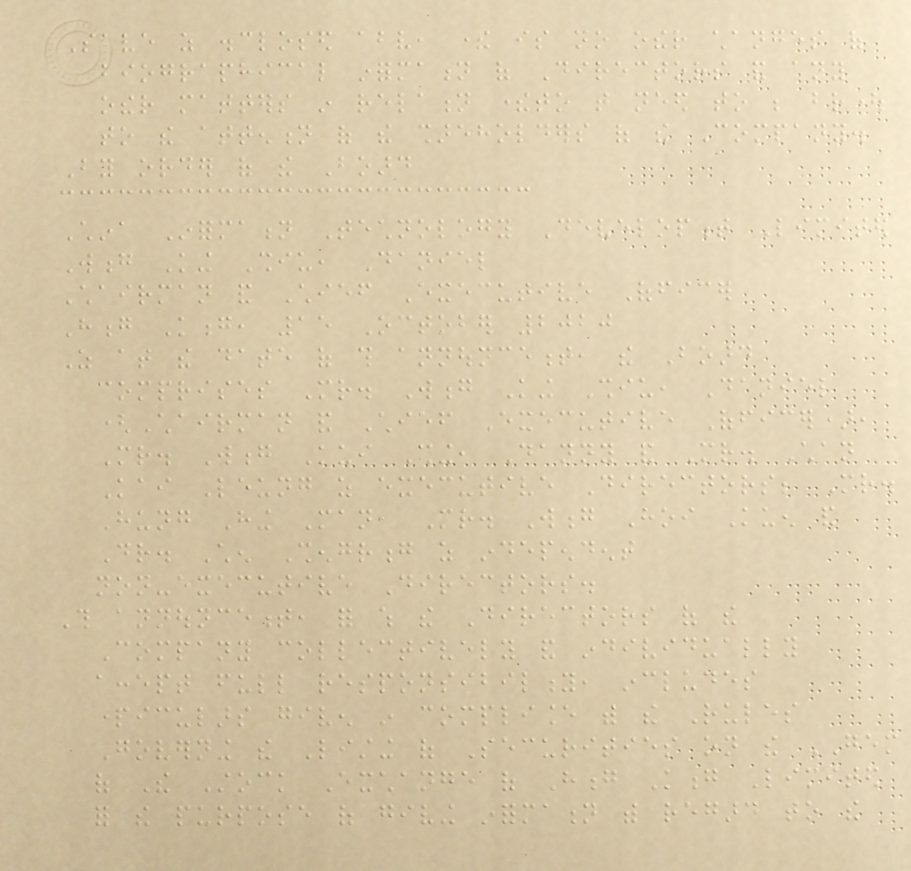Save as disclosed above, there is no other changes of
biographical information of Directors and any
other matters in relation thereto that need to be brought
to the attention of the shareholders of the Company.
By order of the Board
China Information Technology Development Limited
Wong King Shiu, Daniel
Chairman and Chief Executive Officer
Hong Kong, 15 October 2020
As at the date of this announcement, the Board
comprises Mr. Wong King Shiu, Daniel
(Chairman and Chief Executive Officer),
Mr. Wong Kui Shing, Danny and Mr. Chan
Kai Leung as executive Directors; Mr.
Hung Hing Man, Mr. Wong Hoi Kuen and
Dr. Chen Shengrong as independent
non-executive Directors.
This announcement, for which the Directors of the
Company collectively and individually
accept full responsibility, includes
particulars given in compliance with the Rules
Governing the Listing of Securities on the GEM
of The Stock Exchange of Hong Kong Limited
for the purpose of giving information with regard to the
